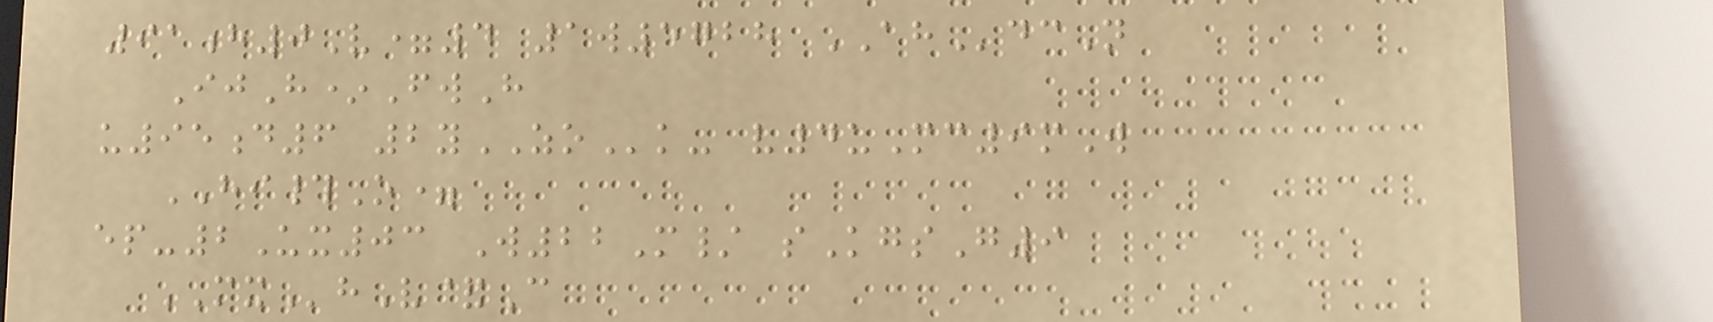91h0V=4 1w5728 AHdcN
IjH*FwH
u95d6 2yZOk- v4uMc9mW
HI#O=
ep-2Ux03 W22M/ sKgsG9
MXhV&C
